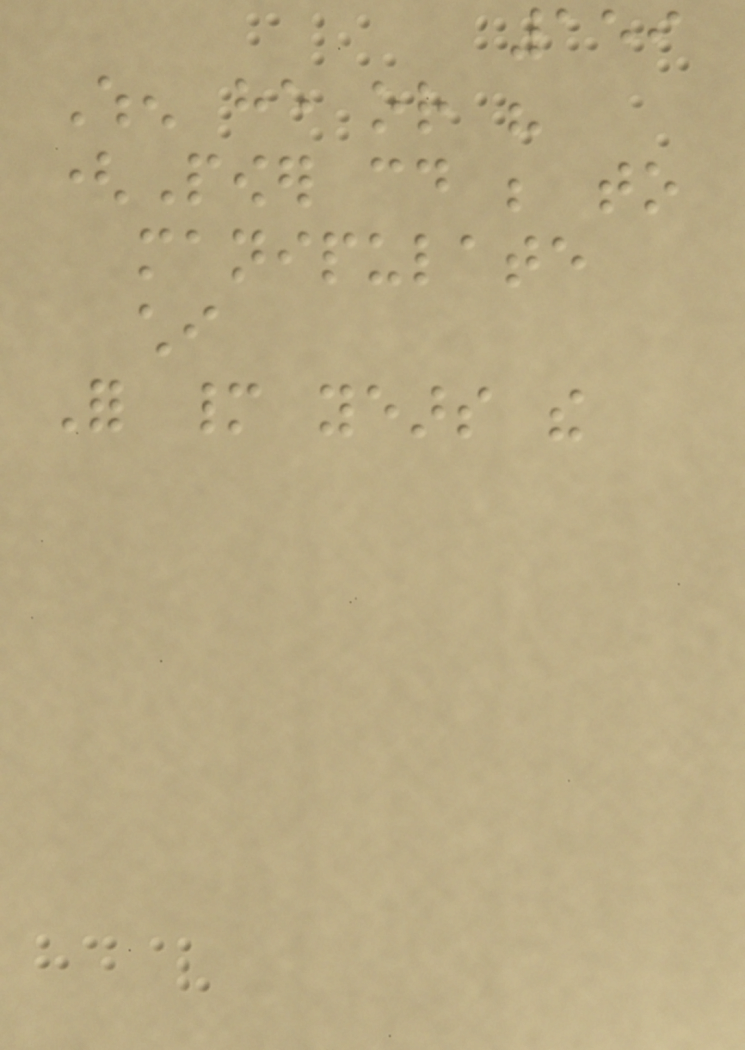159
When he or his
(Power could be to
manipulate
chi
For many years the
